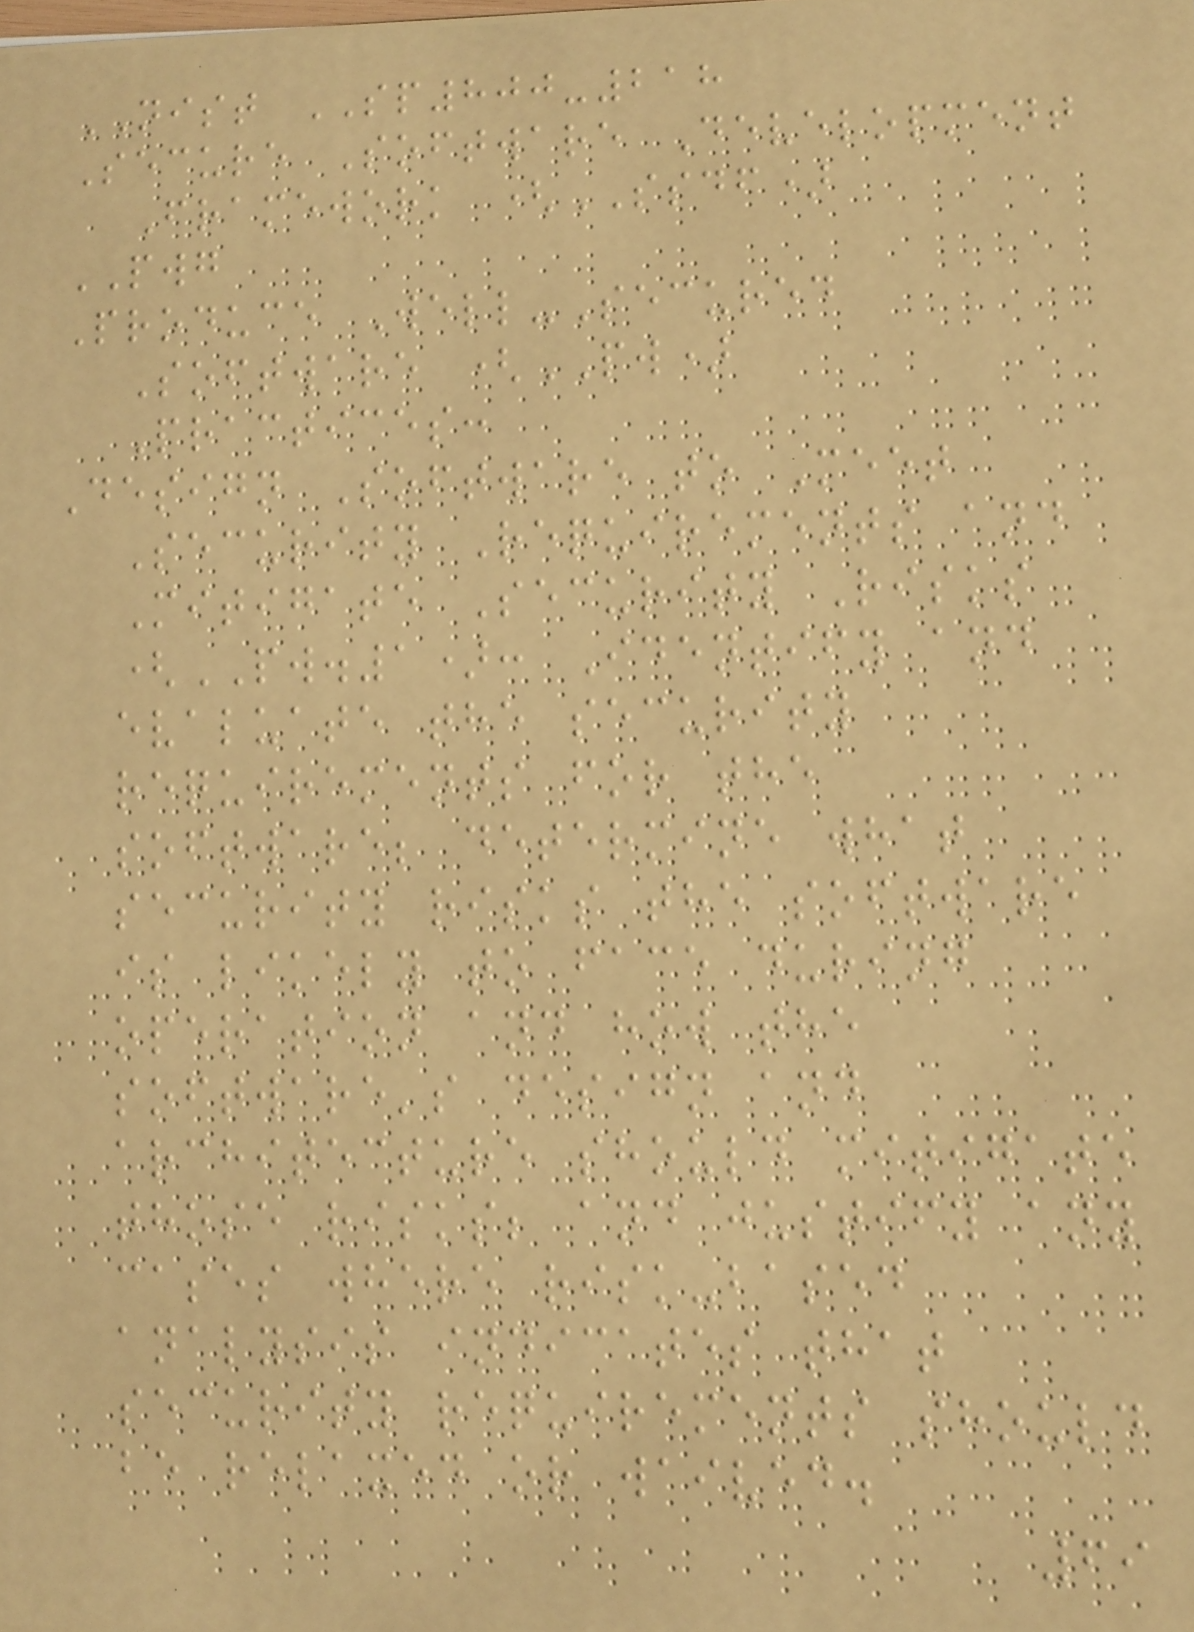NIST SP800-218
Secure Software Development
Framework (SSDF)
PWG
Produce Well-Secured
Software (PW)
Practices:
Design Software to Meet
Security Requirements and
Mitigate Security Risks
(PW.1): Identify and
evaluate the security
requirements for the
software; determine what
security risks the software
is likely to face during
operation and how the
software's design and
architecture should mitigate
those risks; and justify any
cases where risk-based
analysis indicates that
security requirements should
be relaxed or waived.
69
